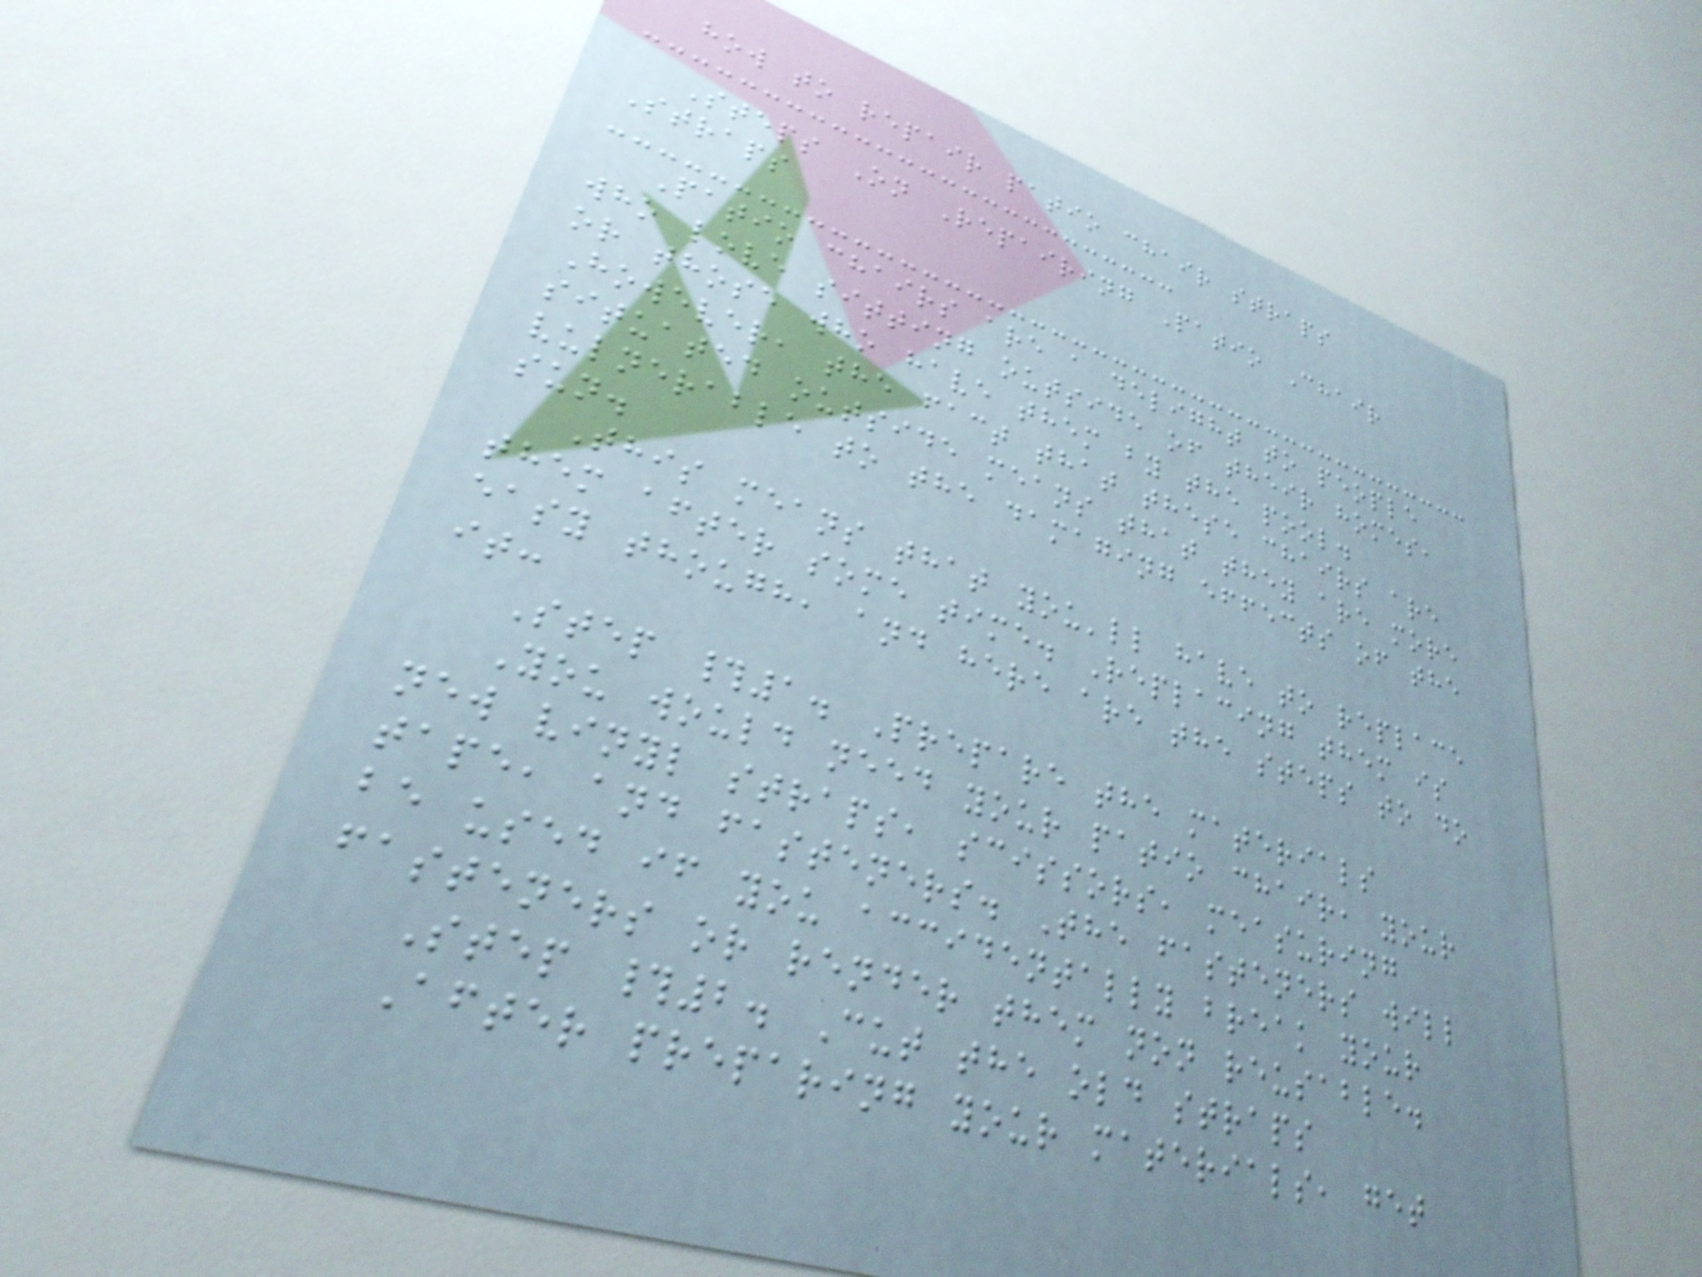how to repair patio chair straps
Steps On Repairing Patio Chair
Straps
Patio chairs are a delight to people
who love sitting outside of their homes,
or those who have them by the pool.
However, the fact that these chairs are
situated outside means that they are more
vulnerable to the damaging effects of the
sun.
This means that you'll have to replace
them after some time. Replacing them is
easy though, and here are the steps to do
it:
Step #1. Prepare the materials
You would need your patio chair, your
new vinyl straps, scissors, measuring
tape, and fasteners. The fasteners will
be used if you accidentally break your
fasteners or render them non reusable.
Step #2. Cut the old straps
After preparing your materials, get
